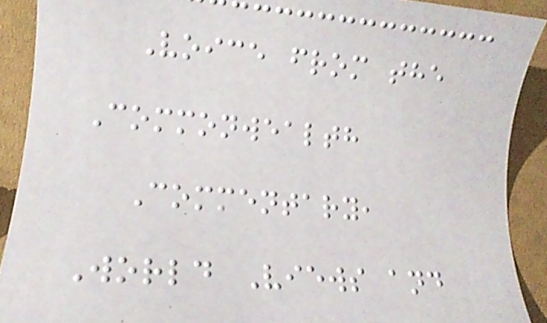Voice from the
Commonwealth
Commentary,
World Views and
